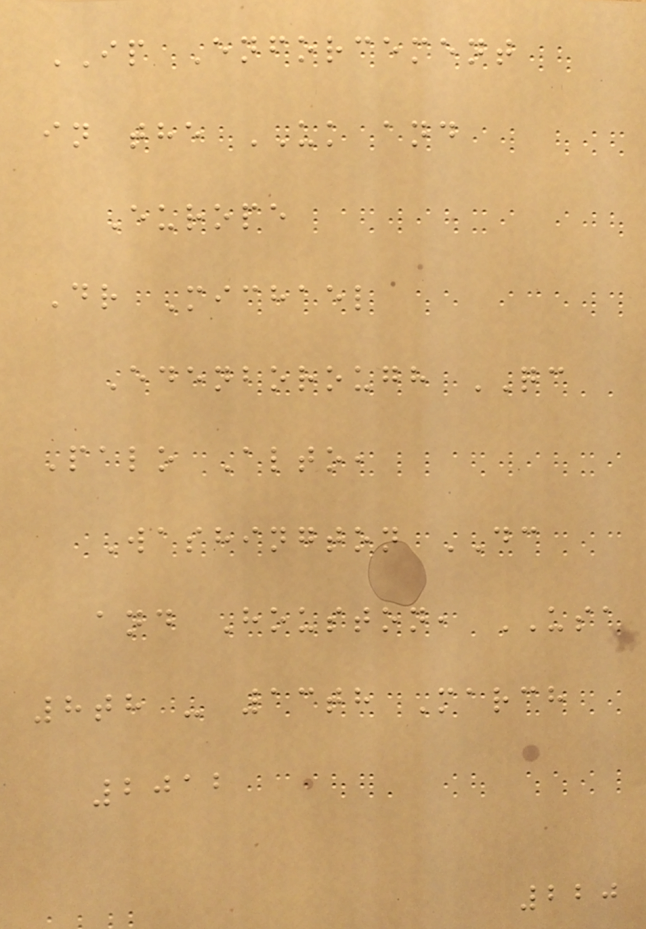IP Enforcement
in the UK and
Europe
Dr Michael
Edenborough QC
Palo Alto,
Washington DC
and Houston, USA
8th - 13th March
2012
220
